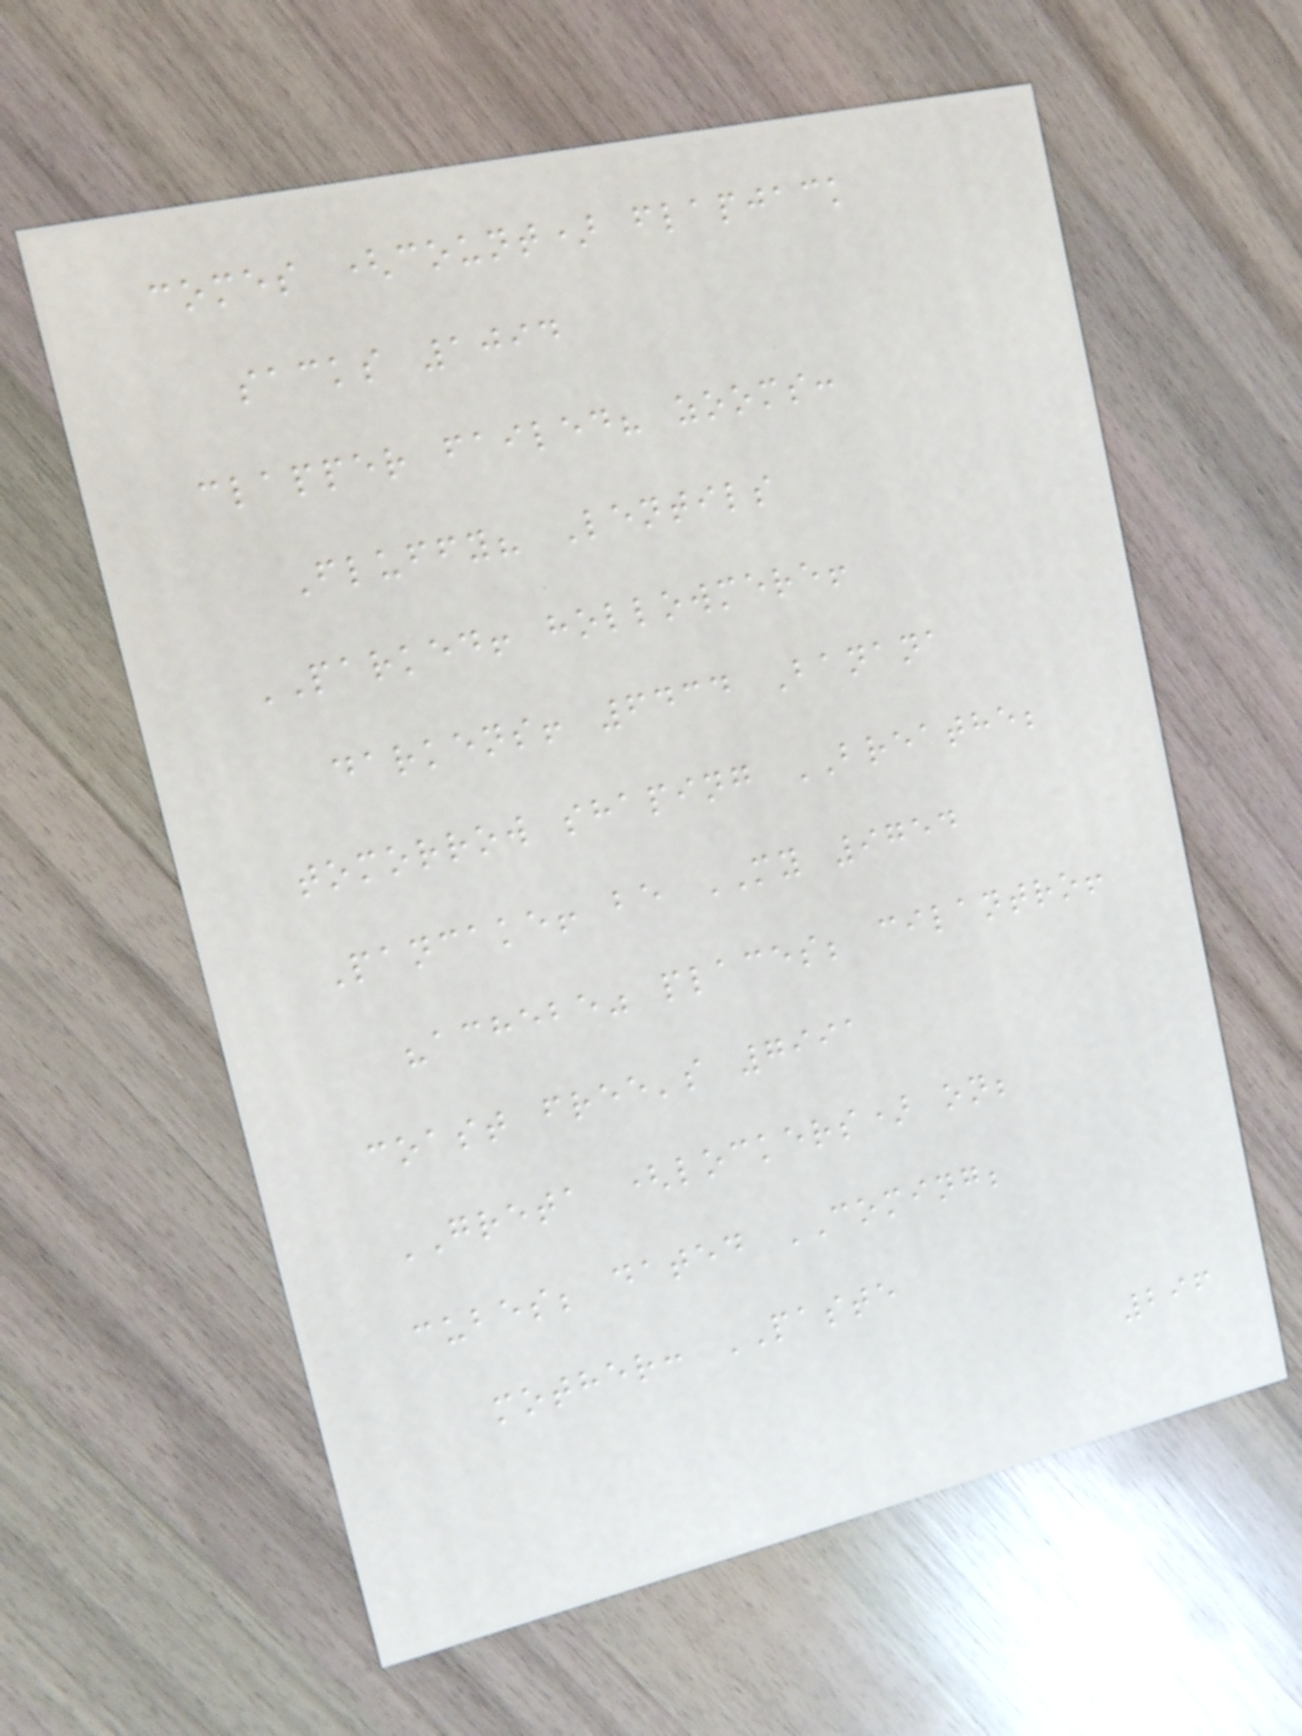comes (count) flapjack
sacks 1094
clapper failed? zooms:
Fluffy? Lentils
PARKED! hollowmere!
darkens! 6434 Banana
tomorrow shaping BREATHE;
Pancake! be MY 9754
"achebe" places; cilantro!
coast free's 7991
GRETA (lockers) on;
cubes; dated COMING;
mother: PASTE
296
